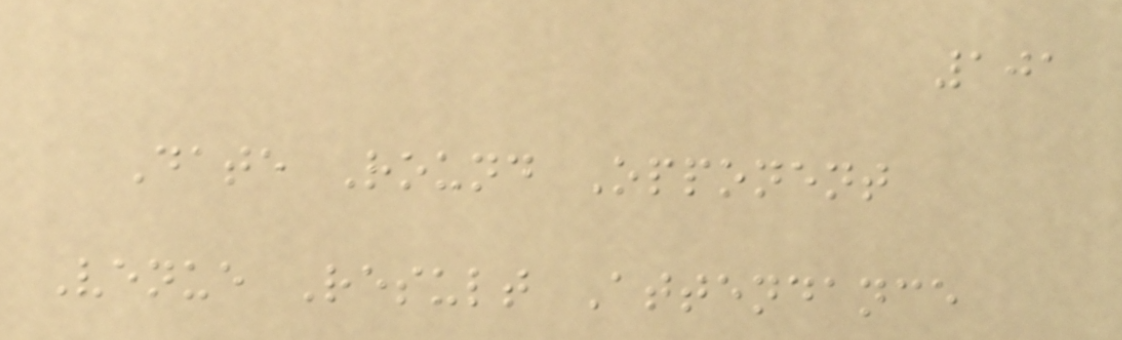101
Date Round Opponent
Venue Result Attendance
